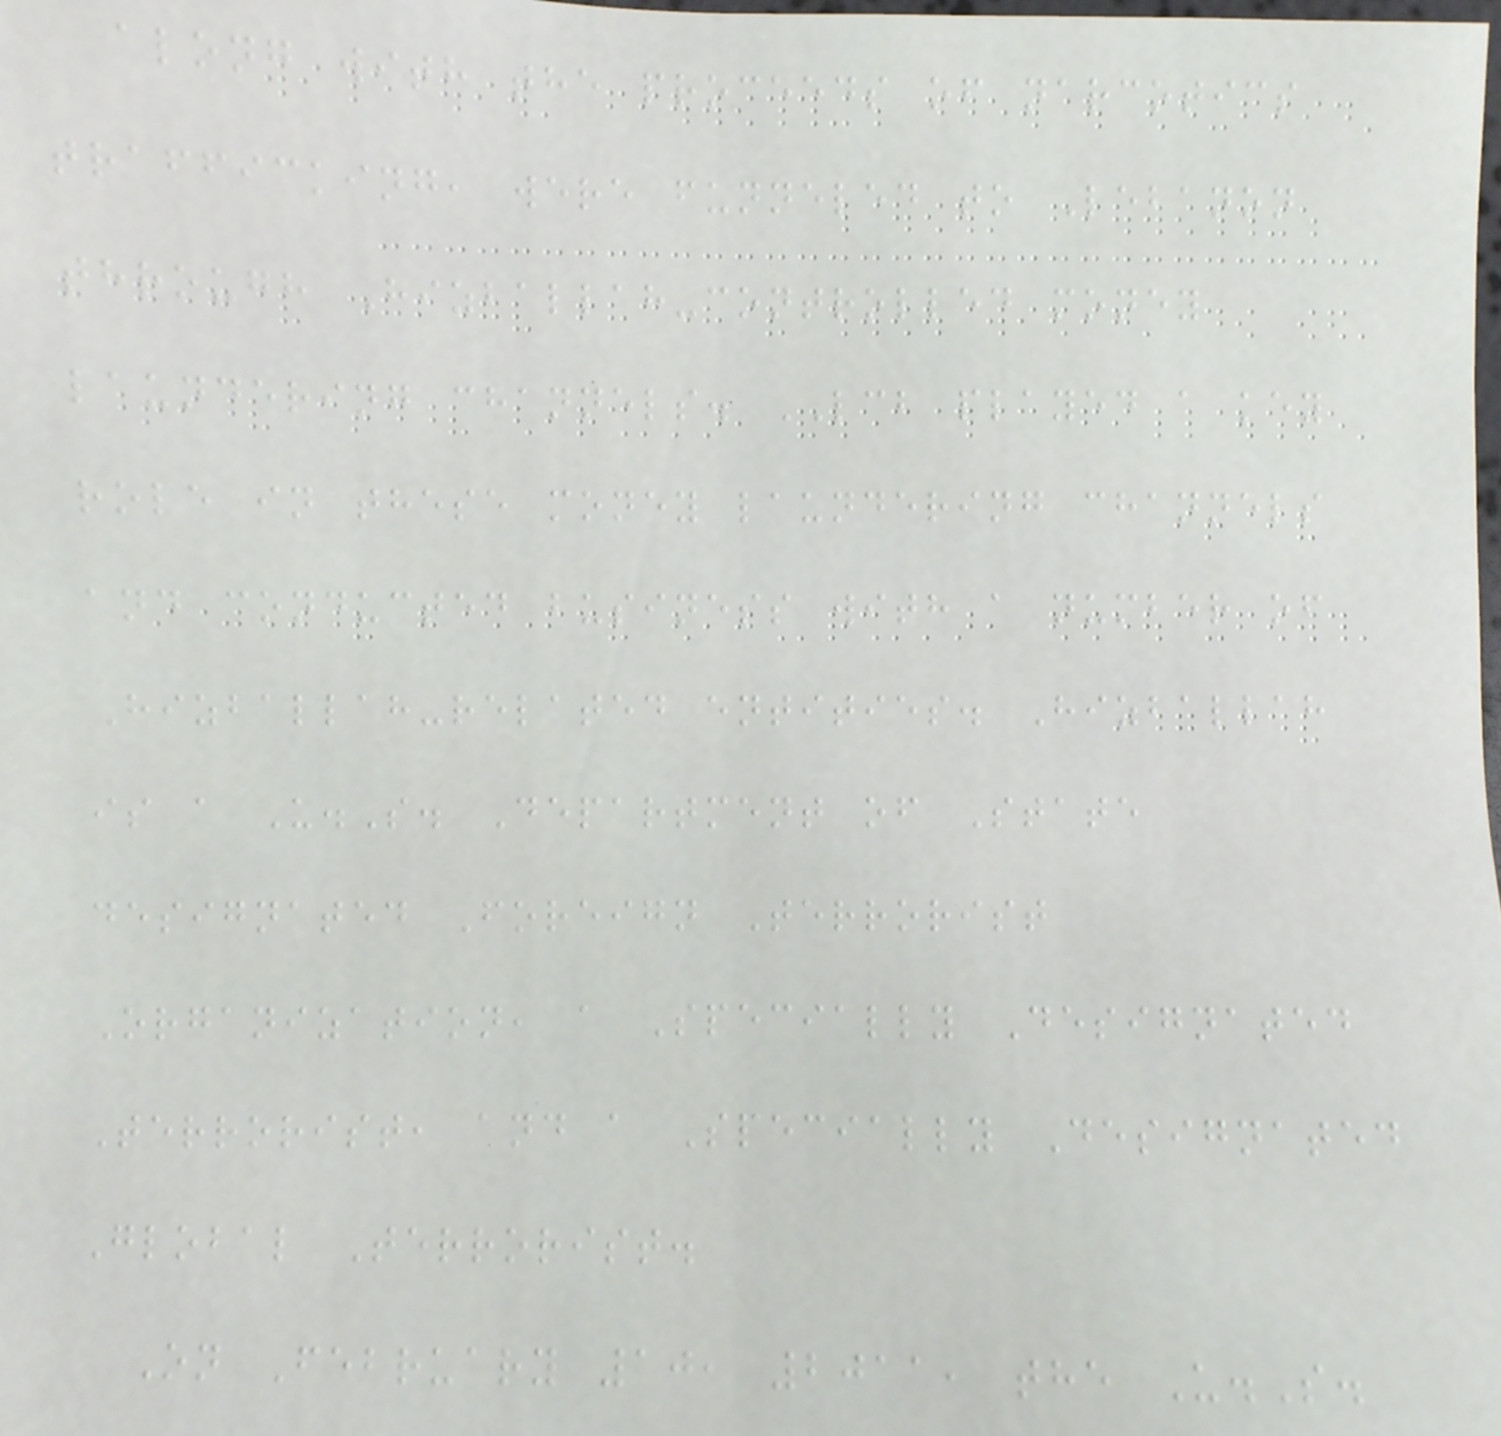along with the proceeds of narcotics
trafficking, were funneled to Lebanon
through Hizballah-controlled money
laundering channels. LCB played a key
role in these money laundering channels
and conducted business with a number of
Hizballah-related entities. Hizballah
is a U.S. Department of State
designated Foreign Terrorist
Organization, a Specially Designated
Terrorist, and a Specially Designated
Global Terrorist.
On February 10, 2011, the U.S.
